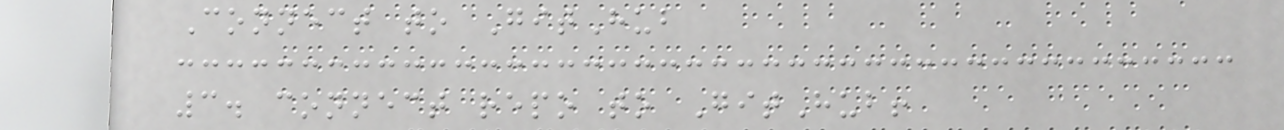Connect to GitHub
3. connect repo to GitHub!
